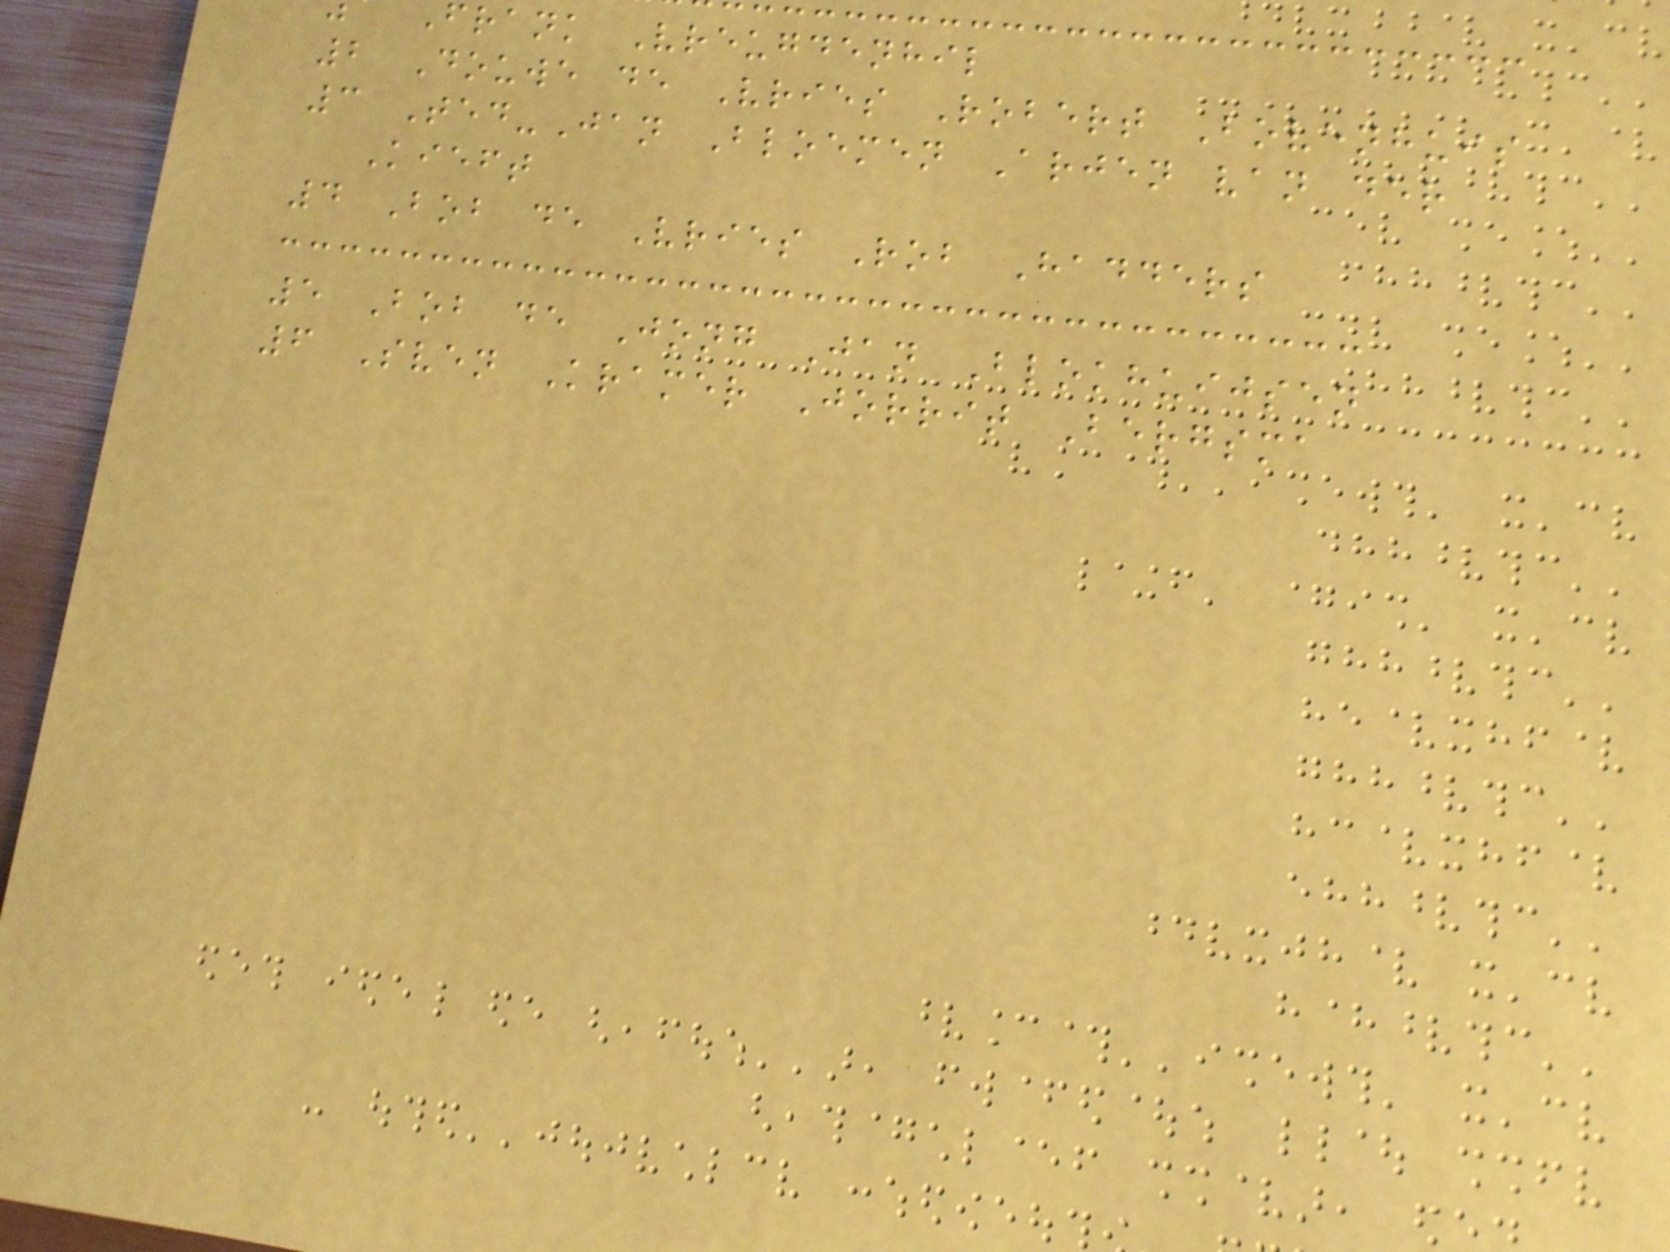frank Vreugdenhil
2 Douwe de Vries Robert Bovenhuis
3 Ted-Jan Bloemen Arjen van der
Kieft
4 Bob de Vries Rob Hadders
5 Bob de Jong Jan Blokhuijsen
6 Sven Kramer Jorrit Bergsma
